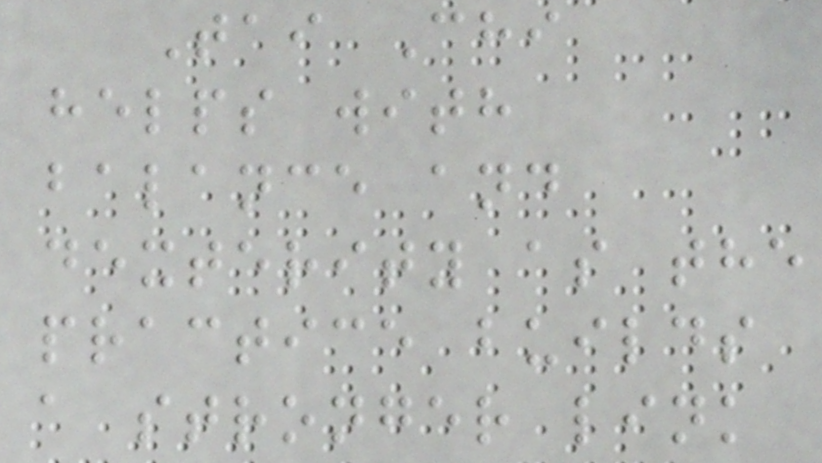Tai Chi
helps with
balance and
dexterity as the
practice builds
a stronger link
